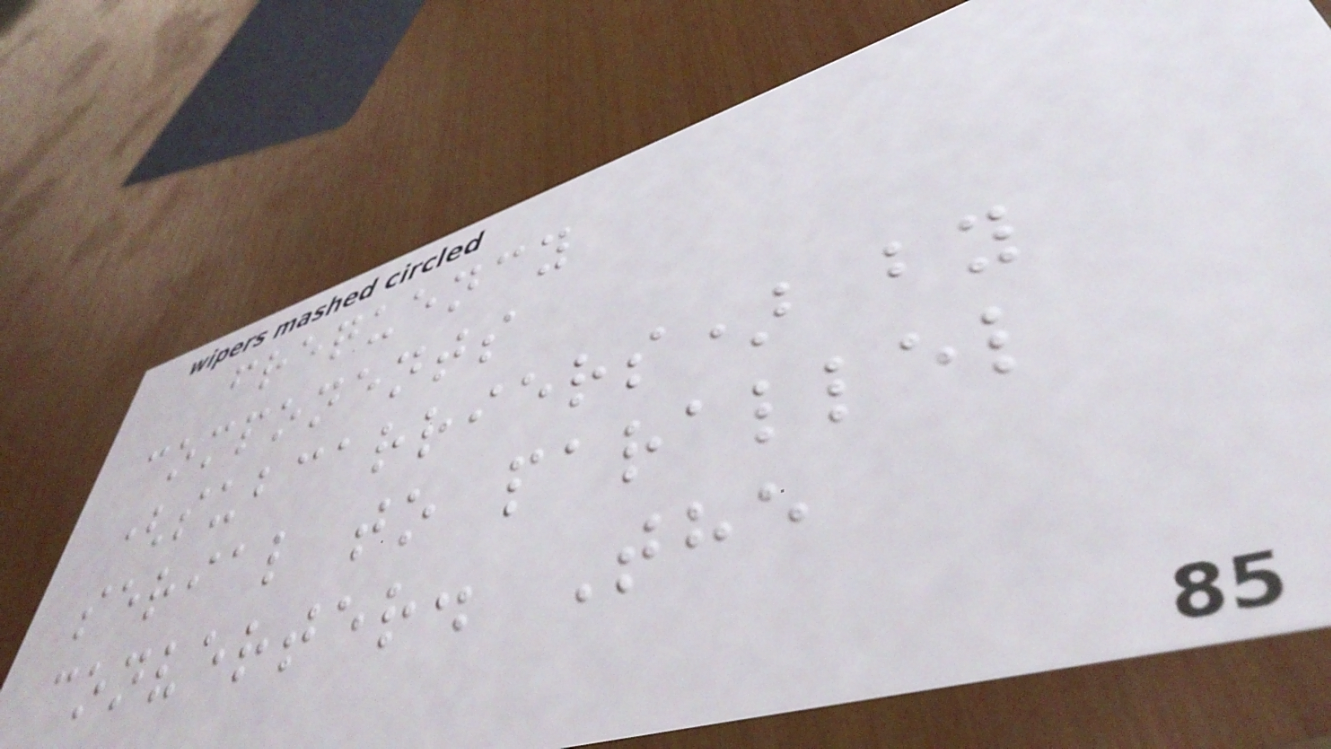frequency
components
(subcarriers) by
serial to parallel
converter. The
